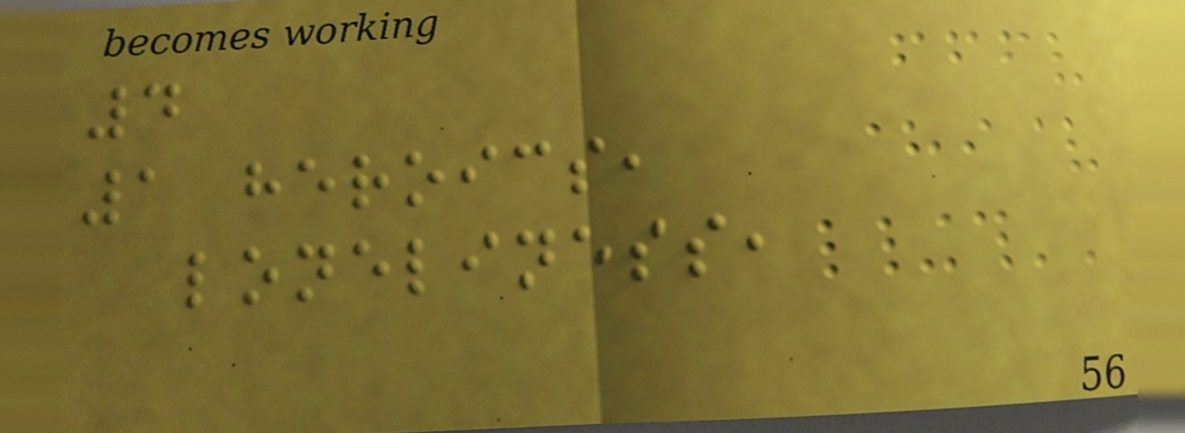4
1 heroics,
loneliness,
